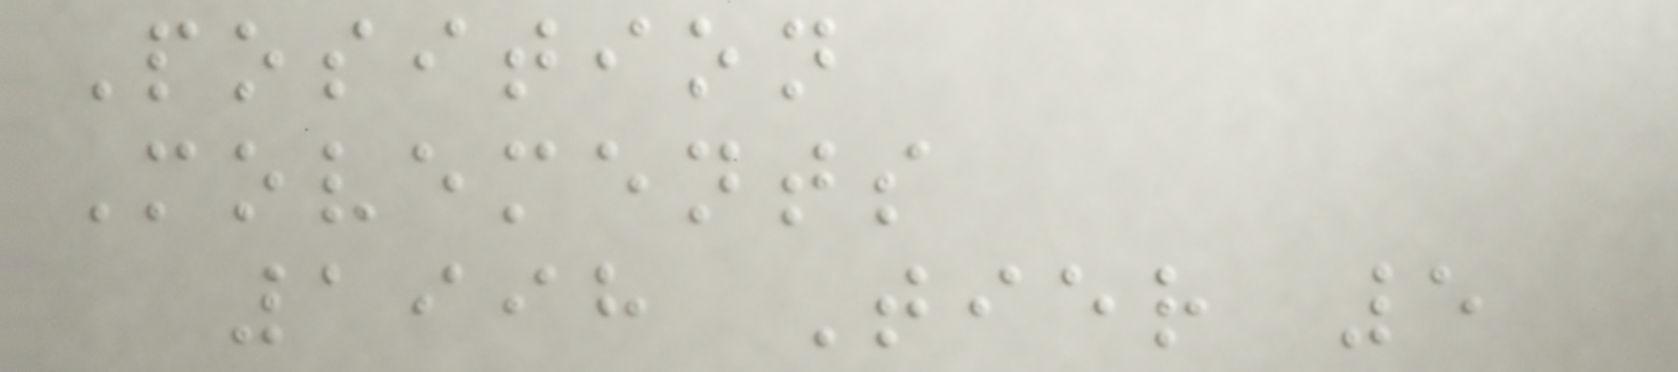Position
Movements
1998 Tier 5
